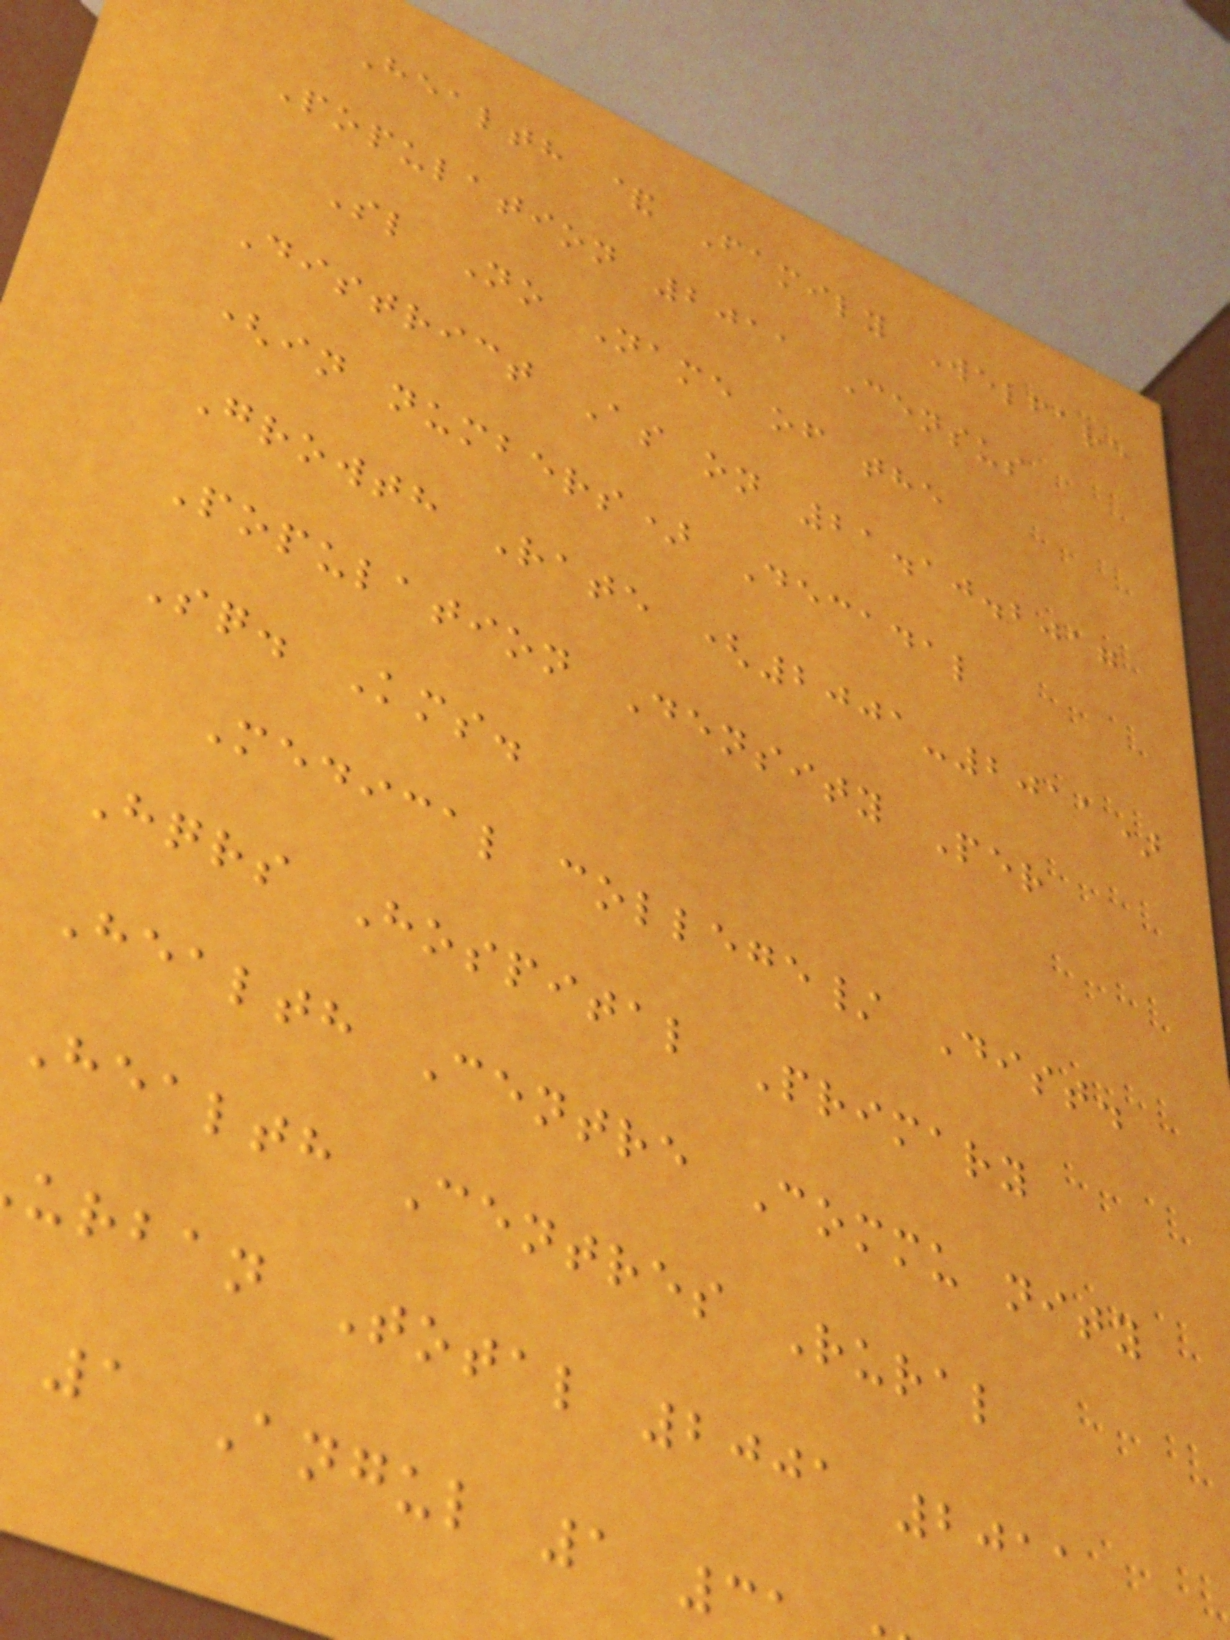Health & Family Welfare
Population 2011 Census
Sl No Name of the
District As on 21.10.2017
(in numbers) Decadal
Growth Rate (2001-2011)
Population Density Per
Sq. Kms.
Medical college/ Dist.
Hqrs Hospital Primary
Health Centre Commu nity
Health Centres Rural
urban Total 2001 2011
1 Angul 1 3
